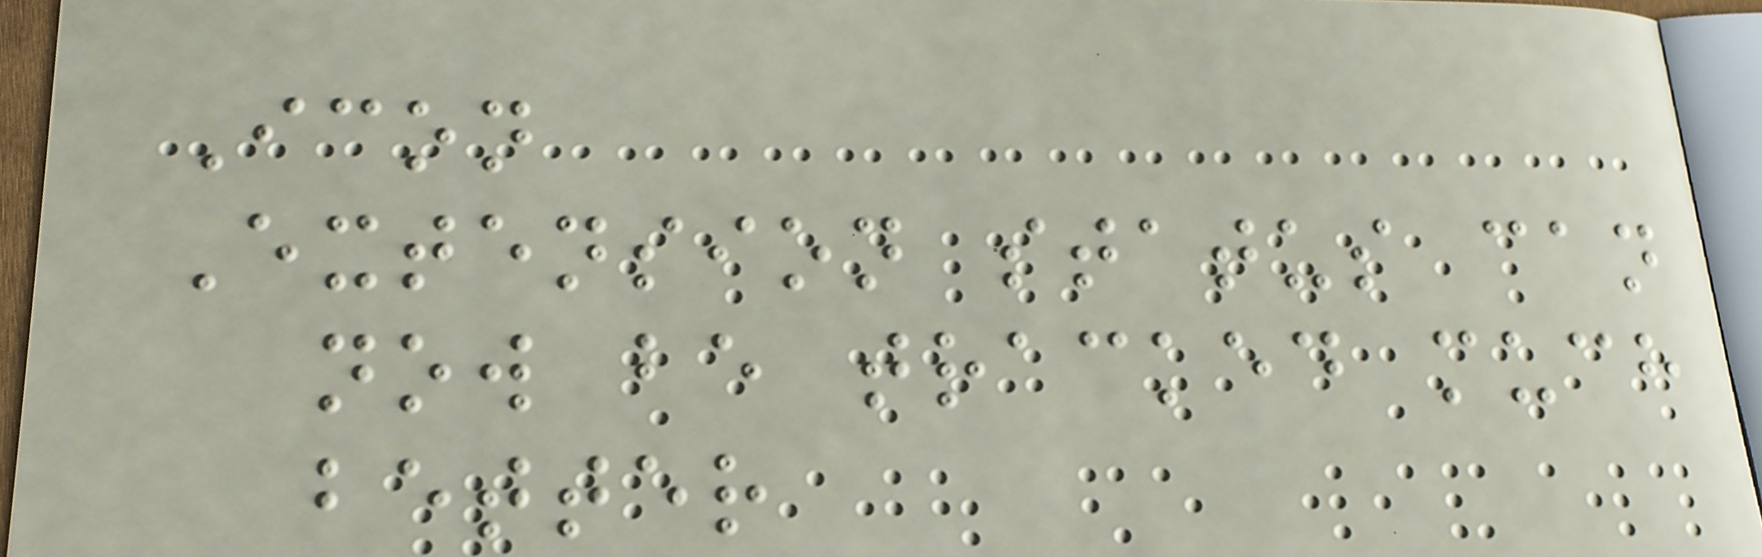Icon
Extension status can
now be tracked much
better
